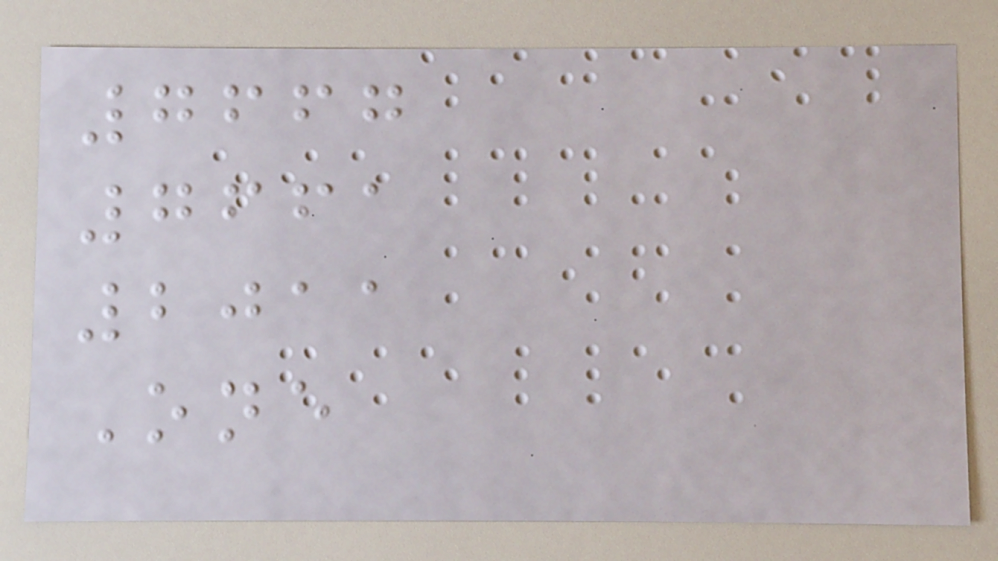7667
7661
2011
One
